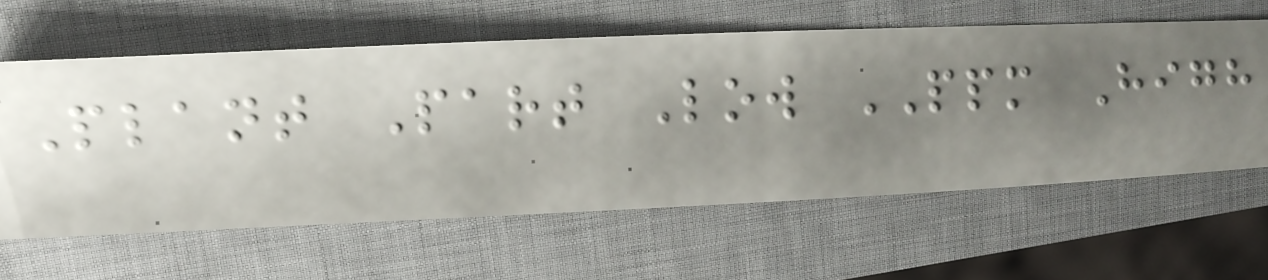Plant Part Low PPM High
